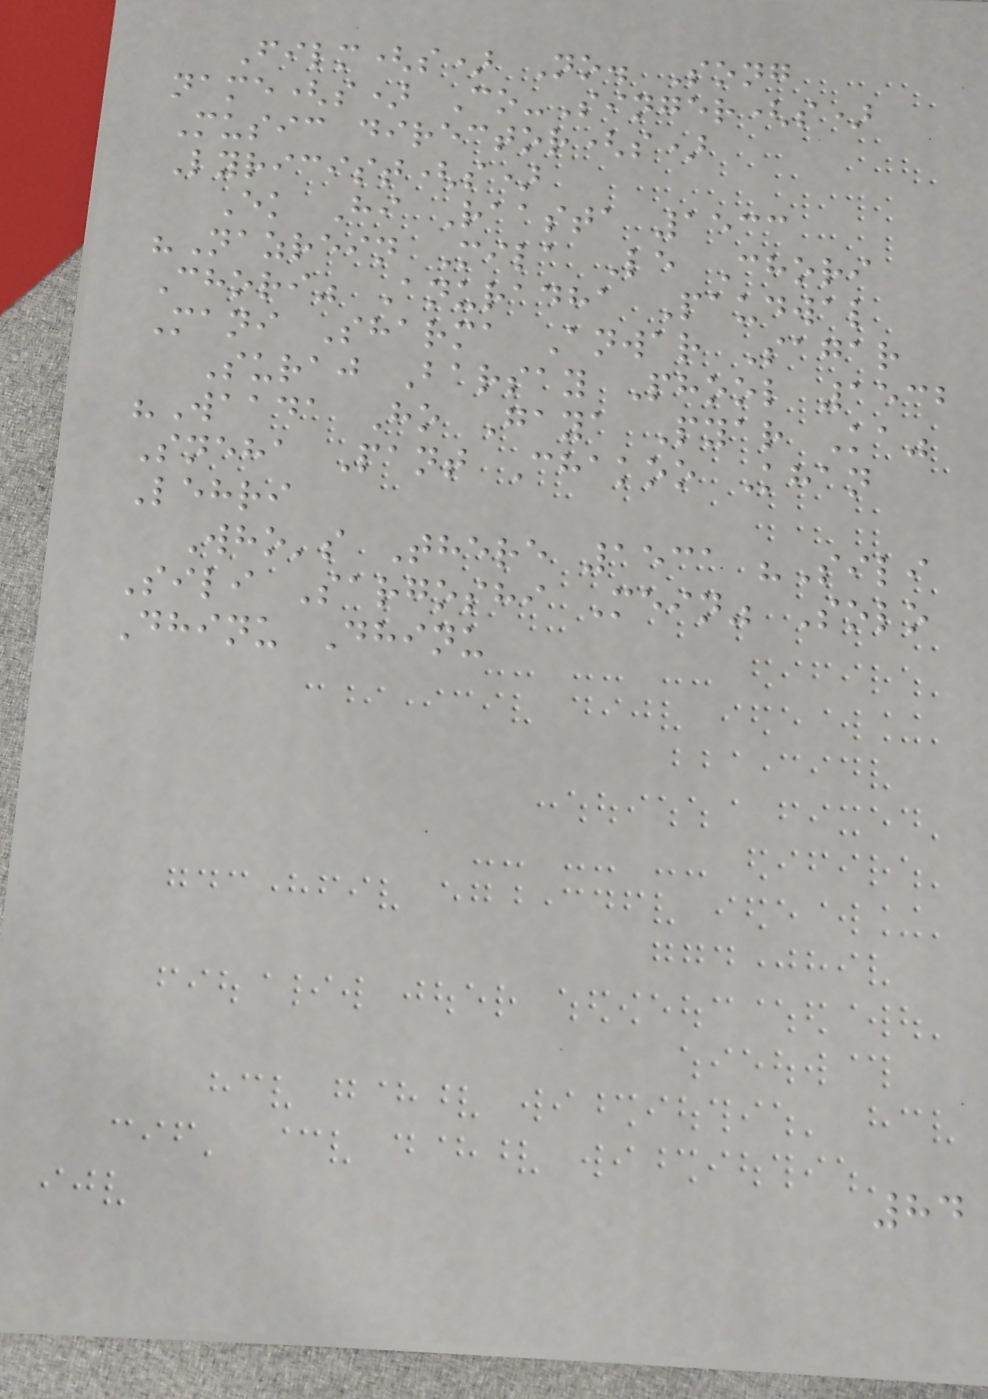Film(s) No. Song
name(s) Co-Singer(s)
Music director(s)
Lyricist(s)
Ek Hi Raasta 1533
"Nazrein Mila Le Chori
Chori" Anuradha Paudwal
Mani Sharma Anwar Sagar
Suraj Barsay Phool 1532
"Waada Ho Gaya Pyar Ka"
Sneha Pant Chakoo Khan
Lehri
Who's There 1531 "Sili
Sili Sargoshi Mein" Solo
Dhinu Dhinu
84
